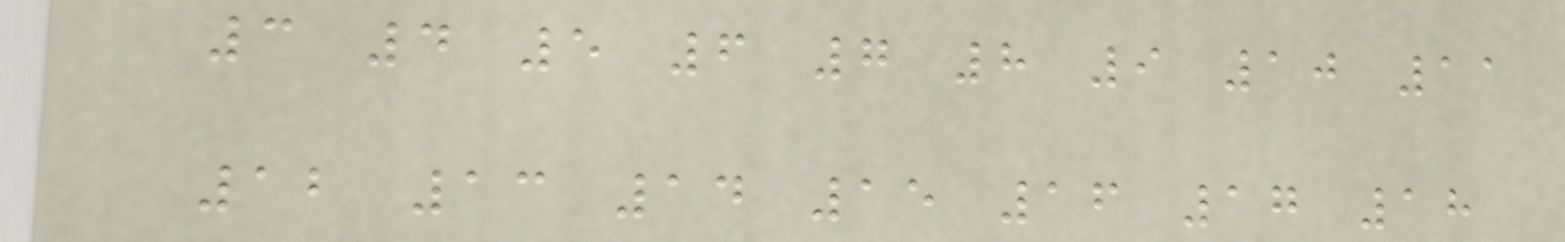3 4 5 6 7 8 9 10 11
12 13 14 15 16 17 18
